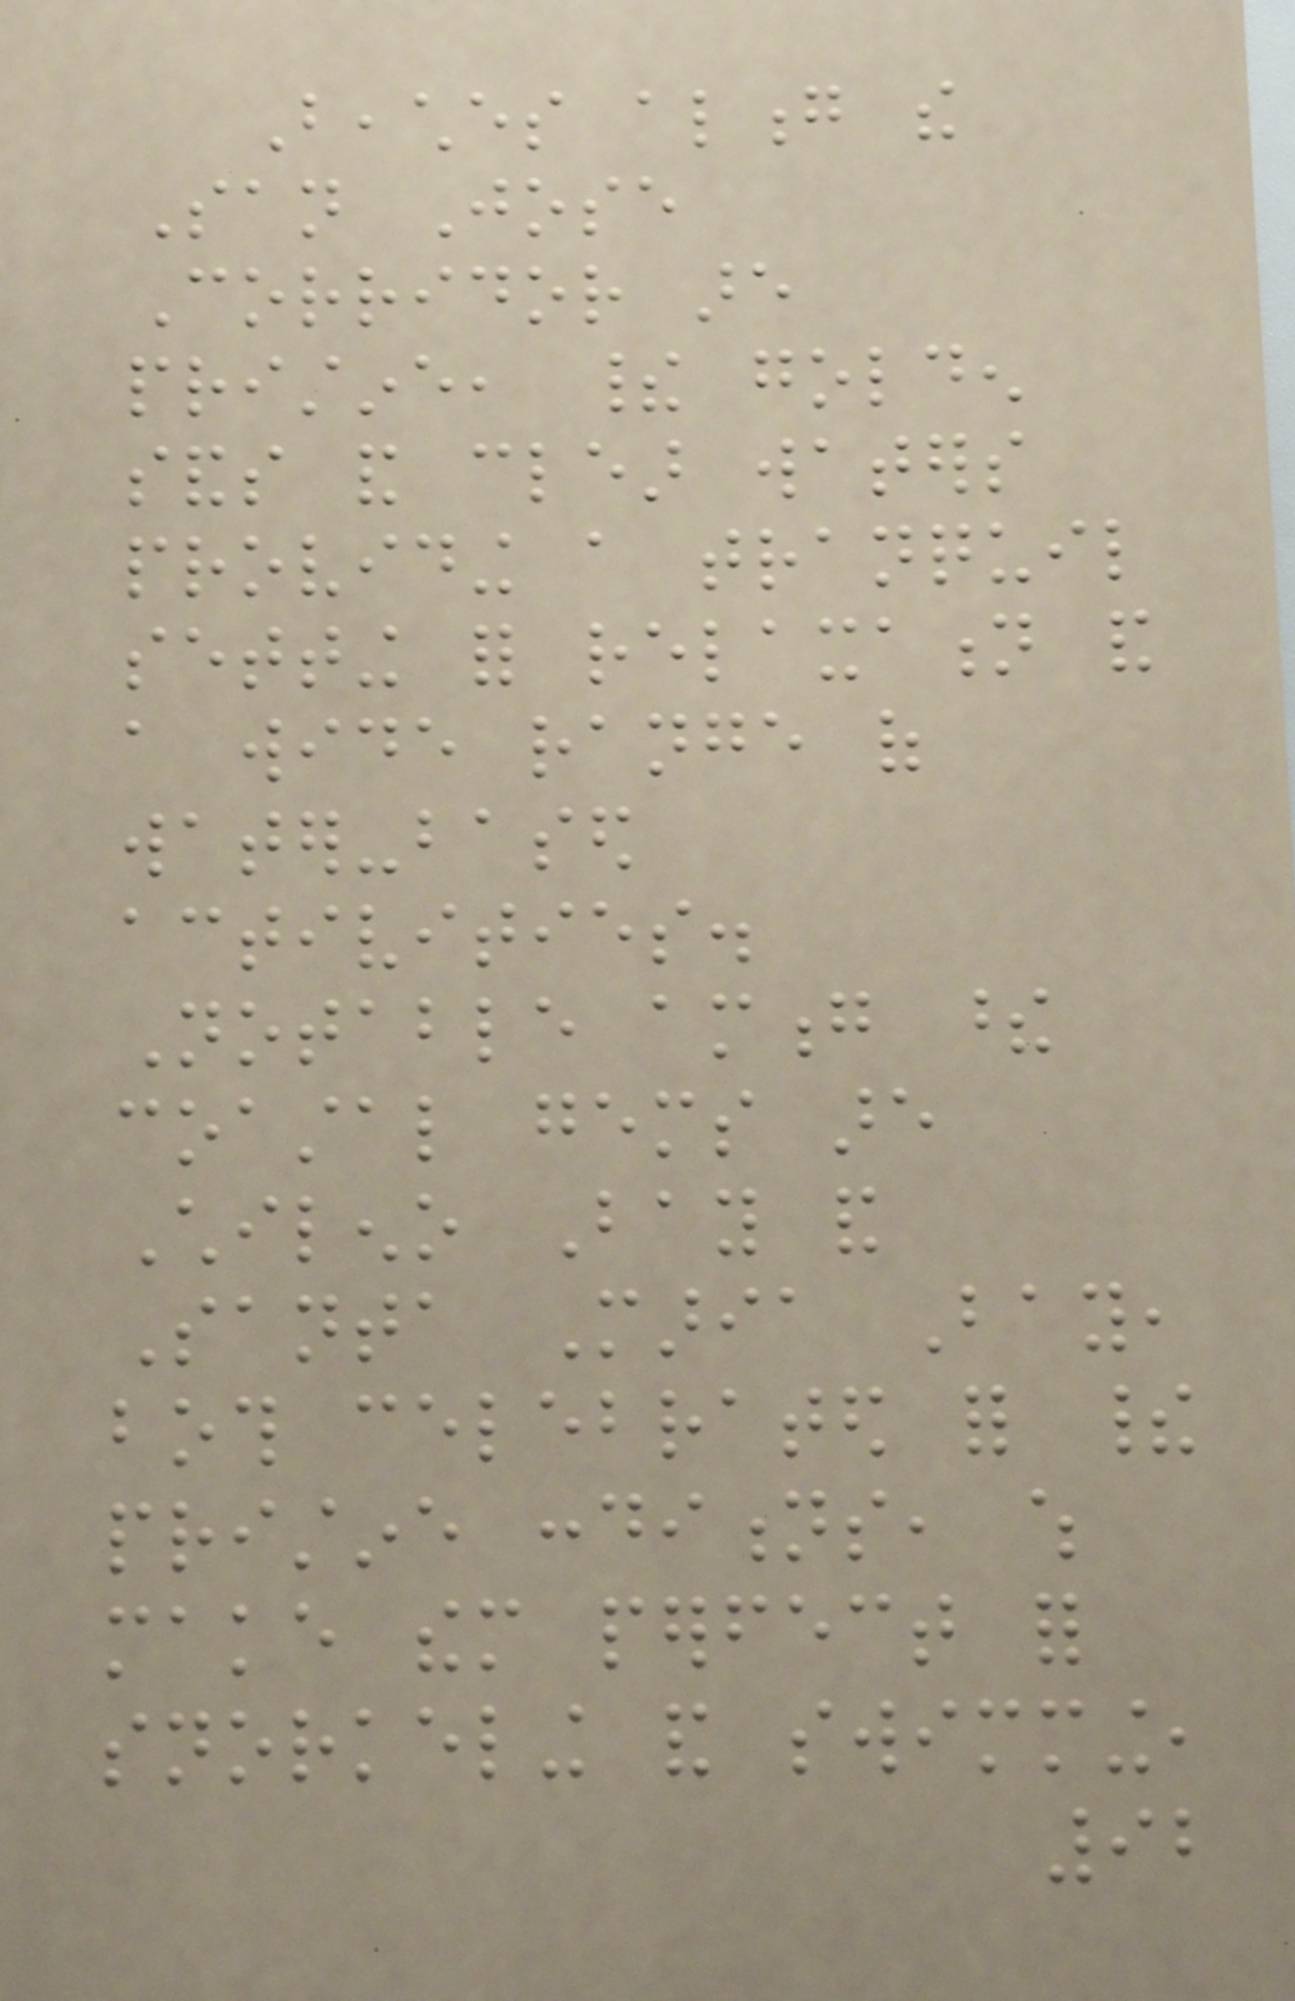Beaches along the
San Jose
Corridor are
pristine, their golden
sands and clear waters
providing a tranquil
setting for relaxation and
a wide range of
water-based
activities.
Notable among these
coastal gems are
Chileno Bay and
Santa Maria Bay,
both celebrated for their
pristine conditions, which
make them perfect for
snorkeling and swimming,
92
